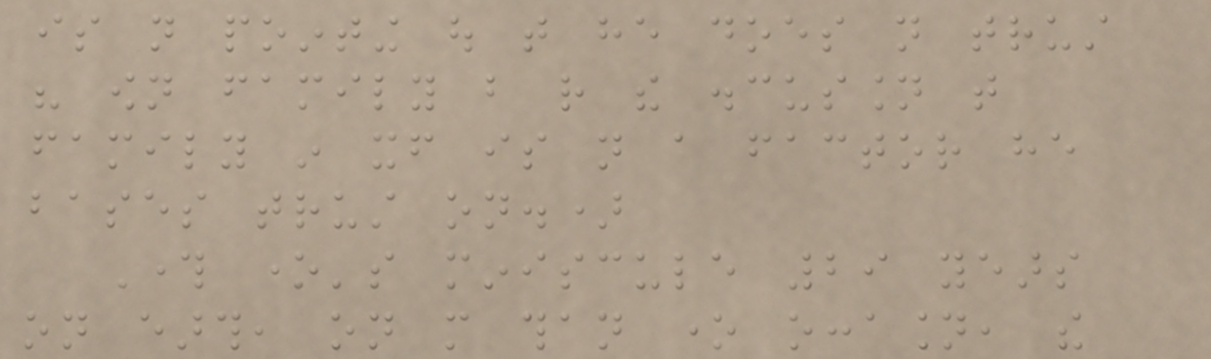is not pointing out that he does not trust
his own family but rather the discussion that
family in itself is not a factor he
bases trust on.)
Through one's miniscule 29 years
on earth, on more than one occasion, the
